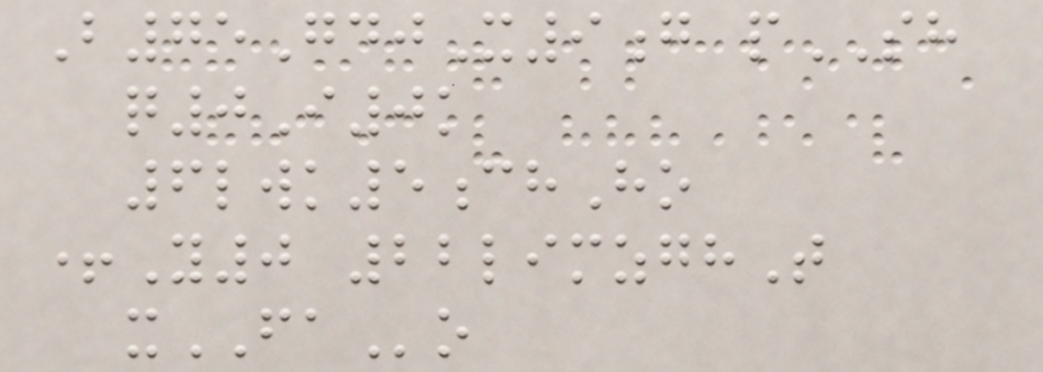B75GdjX9g pSH
q0I0k
6lwk5chHo
+Y0 22limzghT
xFAo
